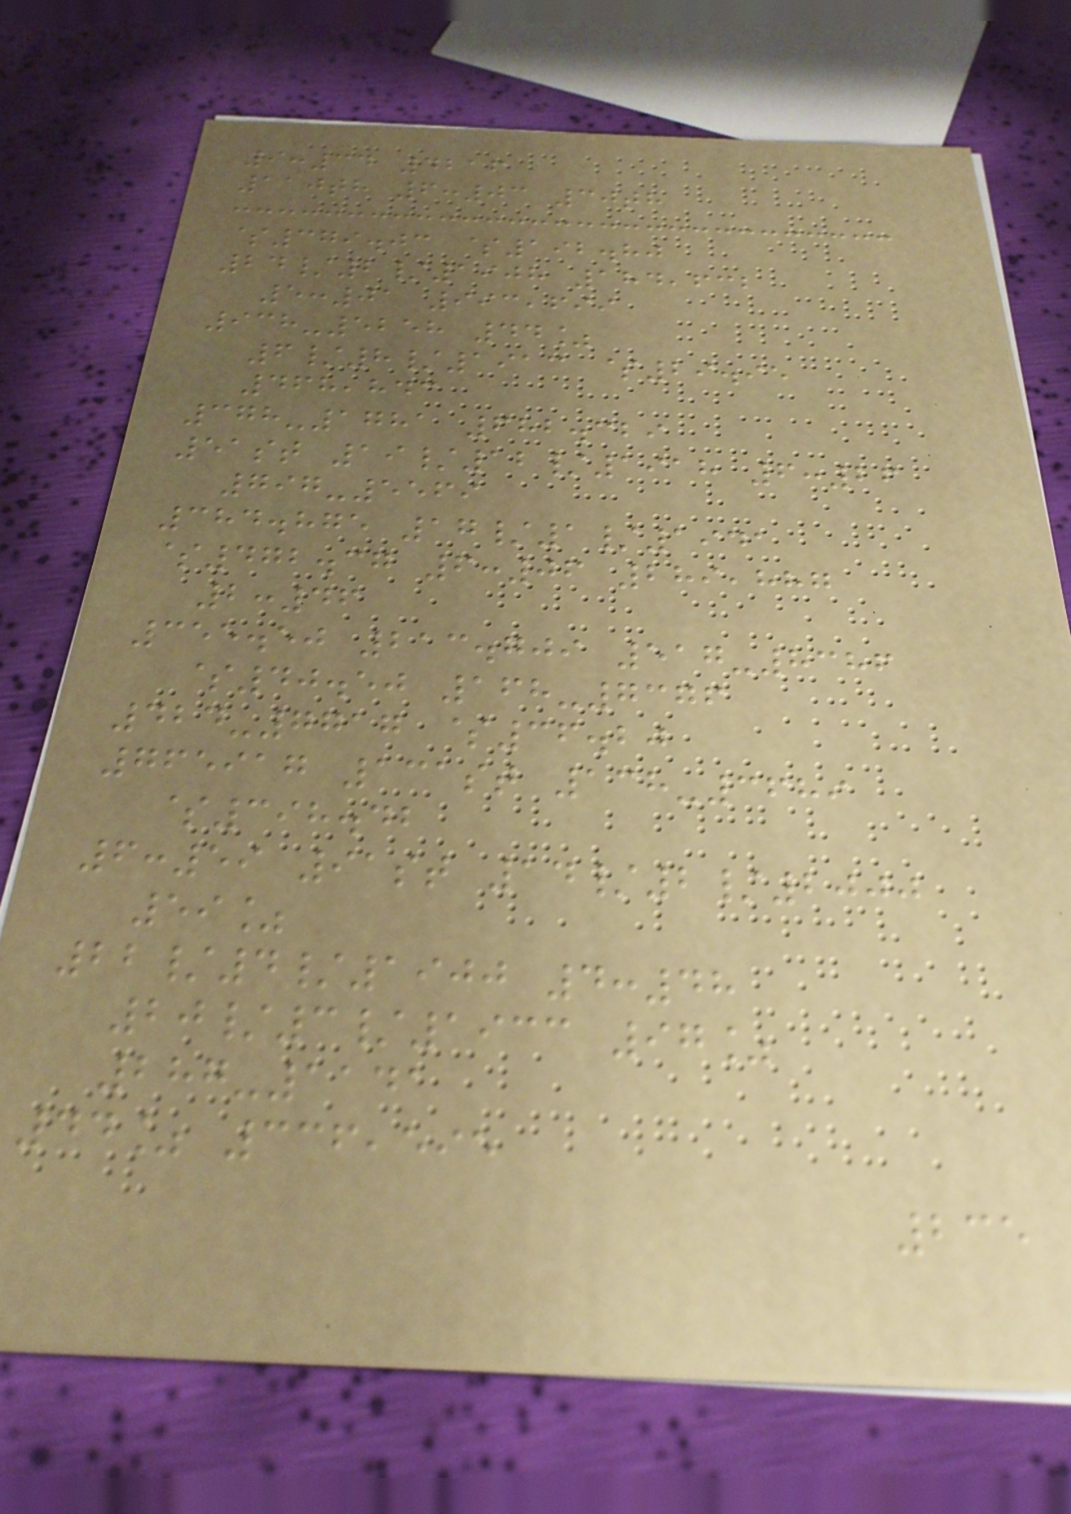9:34 4216
110th 6:03 30th
$379.03 $192.80
24/2/1908 184,632
5:01 993,699
938-5258 44%
6/8/1913 $29.95
468,843
378-1781 682.329
51st 19/12/1918 6:26
797-5569
384.875 17/1/1941
$472.37 6:06 289,887
2:46
355.50 213.709 517-8386
$40.50 168-7376
424-7717 $36.20
765917 131st 138-3689
$398.42
6:59 91st 14/2/2000
59%
22/4/1900 4:48
20/3/1933 97%
287-1141
44% 336,595
235
